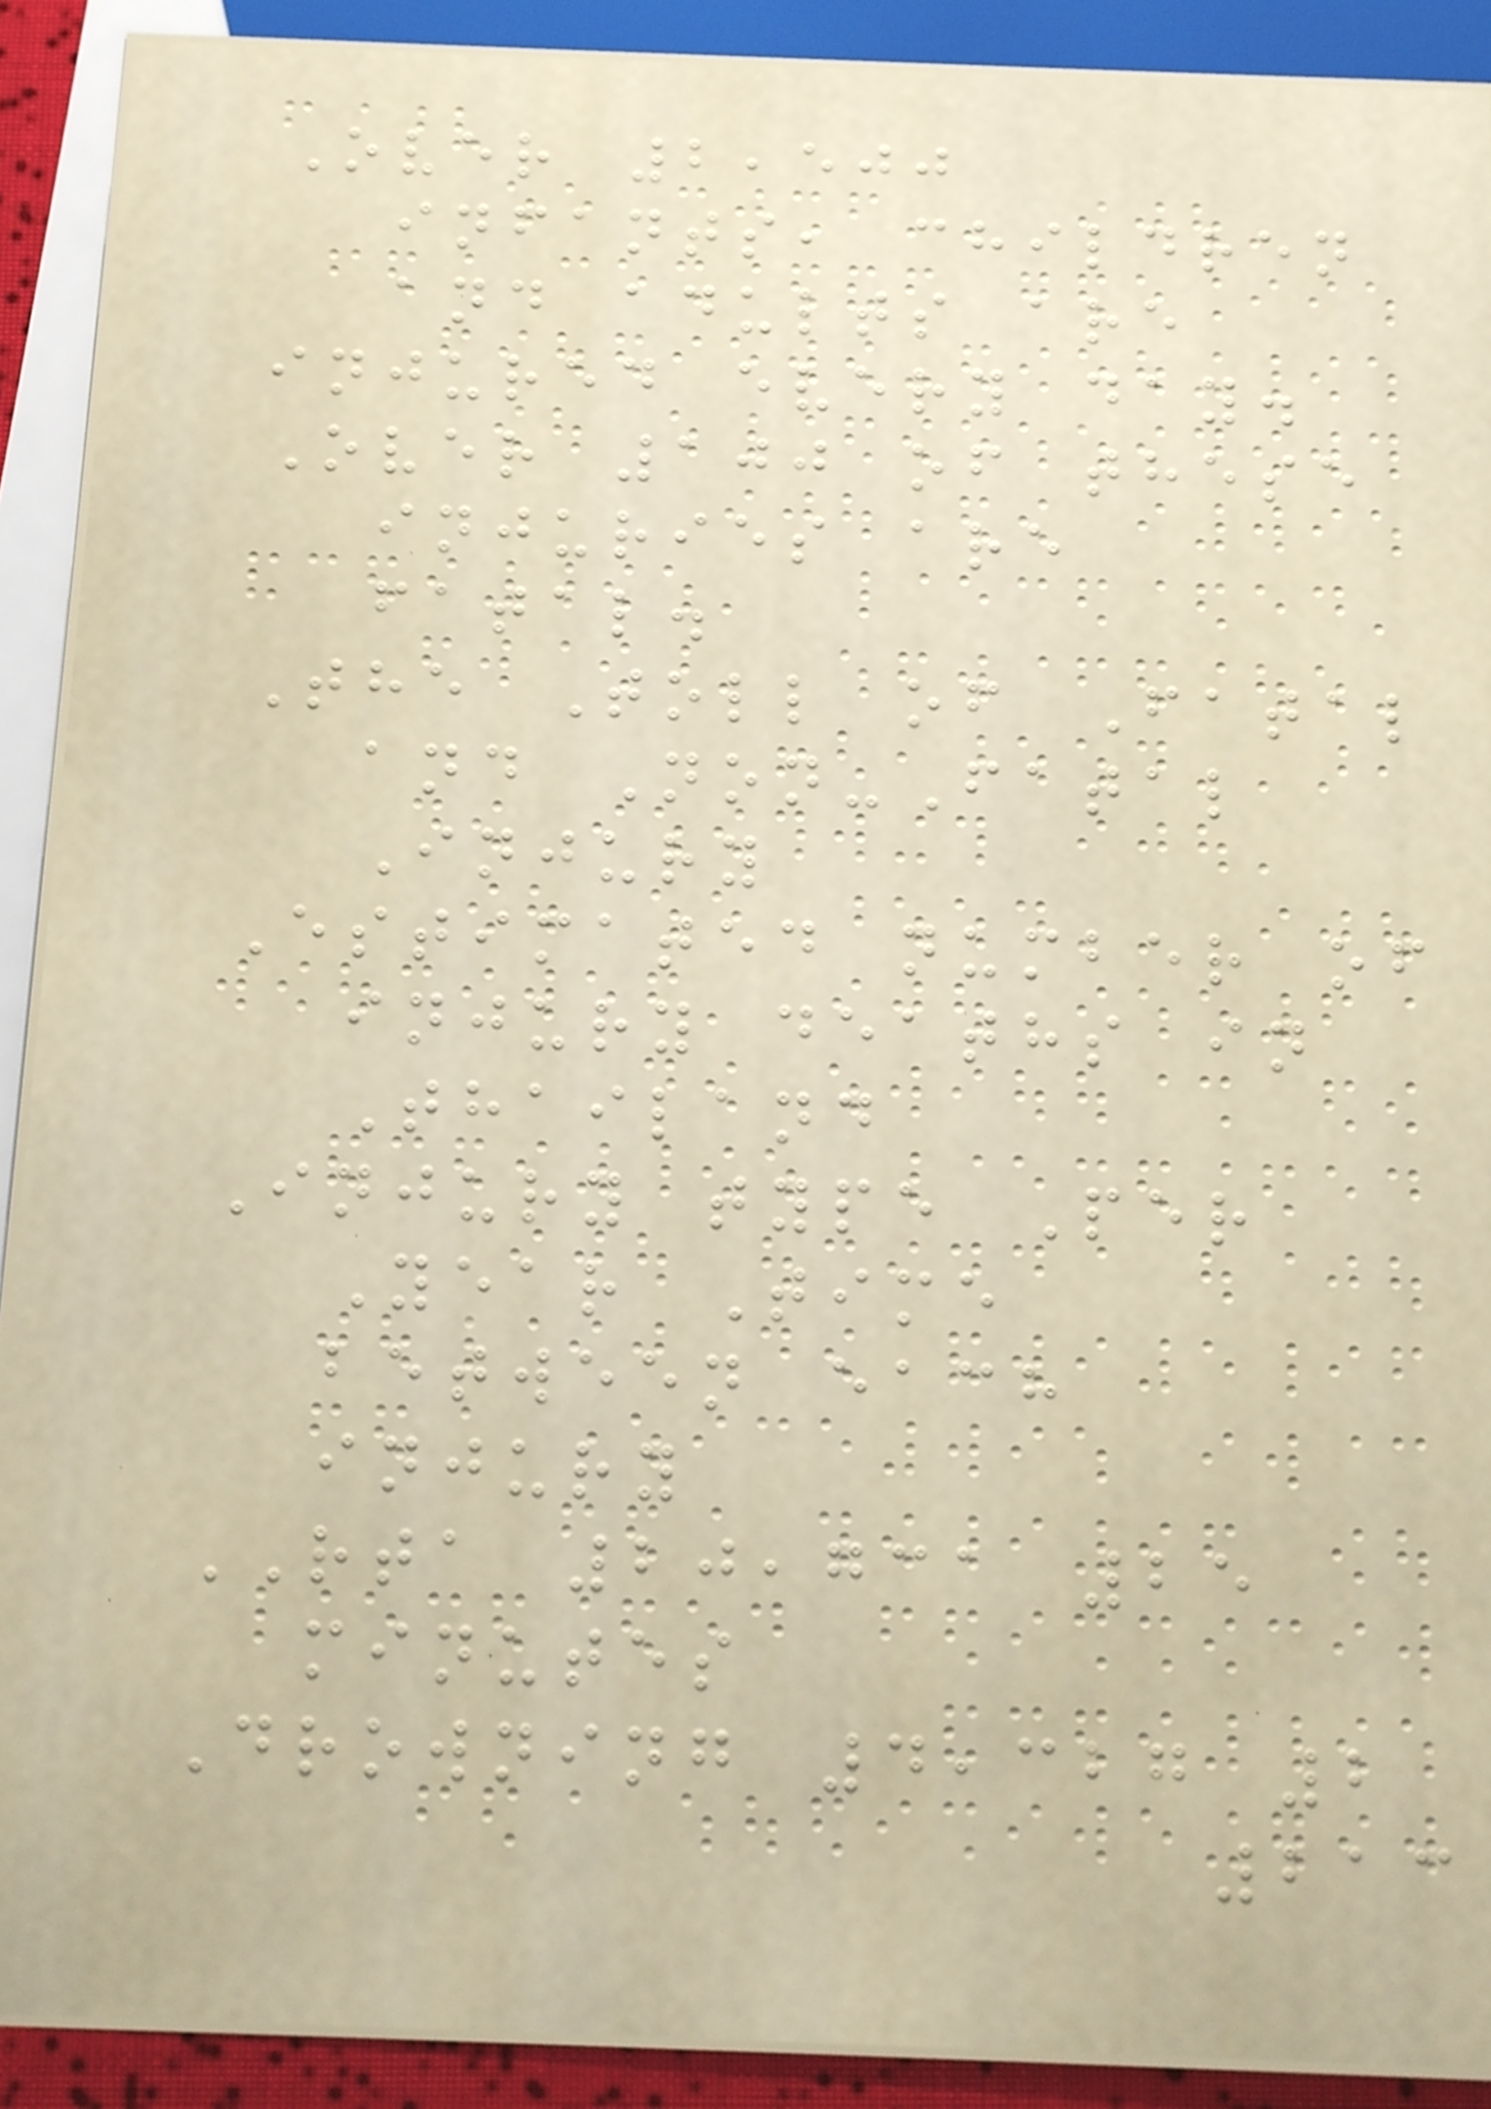Over 2,500
infants, children
and adults are
injured every day.
Over 100 of these
injuries are
fatal.
The Toll of Fatal
and Non-Fatal
Injury
Estimated number of
injury deaths in
Thailand
Injury type Per
Year Time
between each
injury
RTA 20,731 25
minutes
Drowning 4,327 2
213
